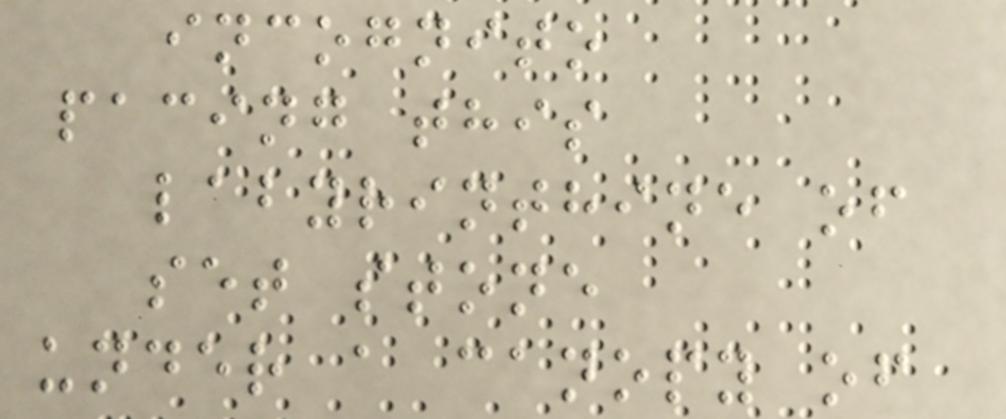incognito
pacing this
labyrinthine of
set stone
under a canopy of
